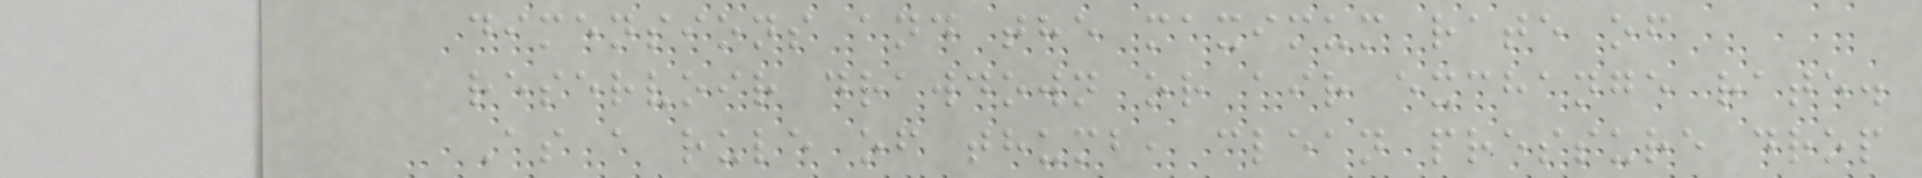dimensions and the maximum rate of
reservoir drawdown or air exchange rate.
As a rule of thumb, clean pressure drop
